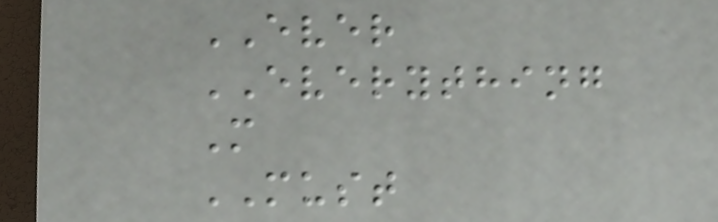EVER
EVERYTHING
M
MUST
